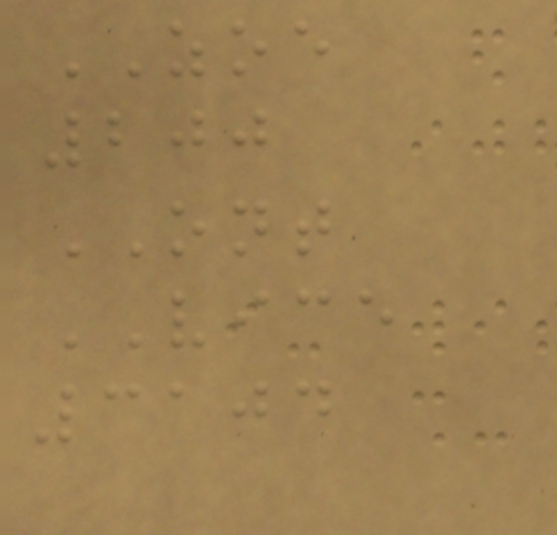ZOE
200
ONT
VICE
3104
